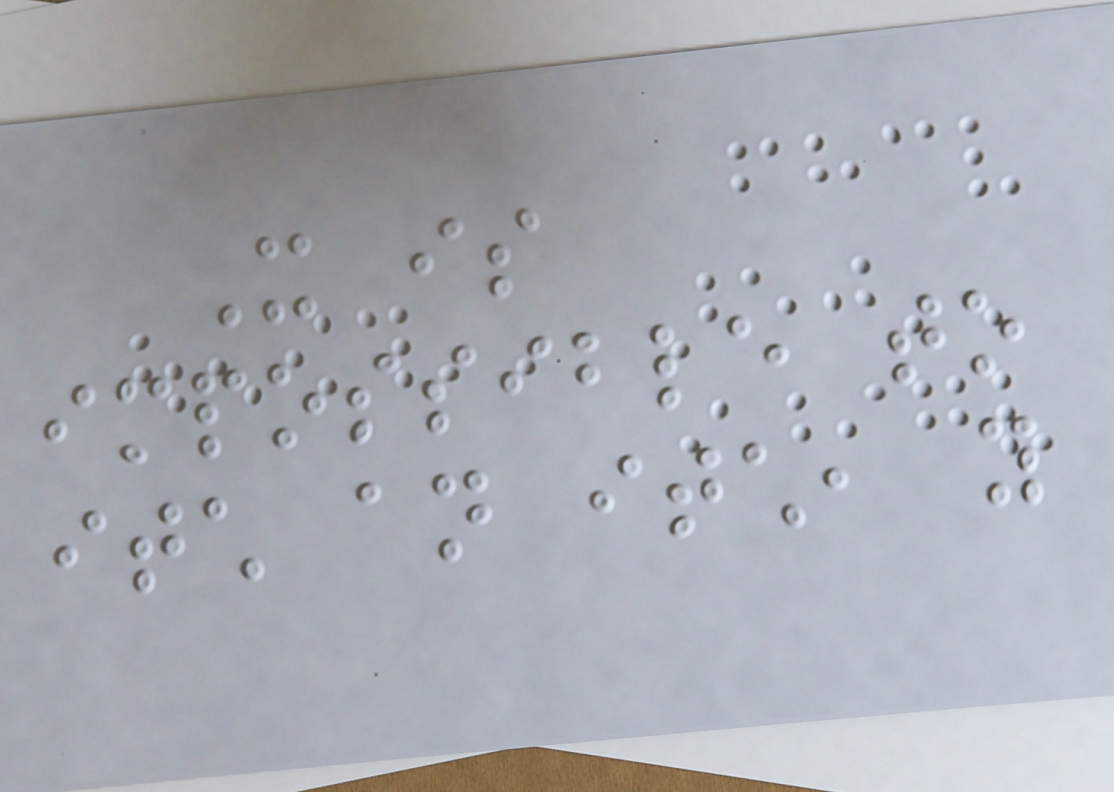It is
impossible to
itch an itch, you
